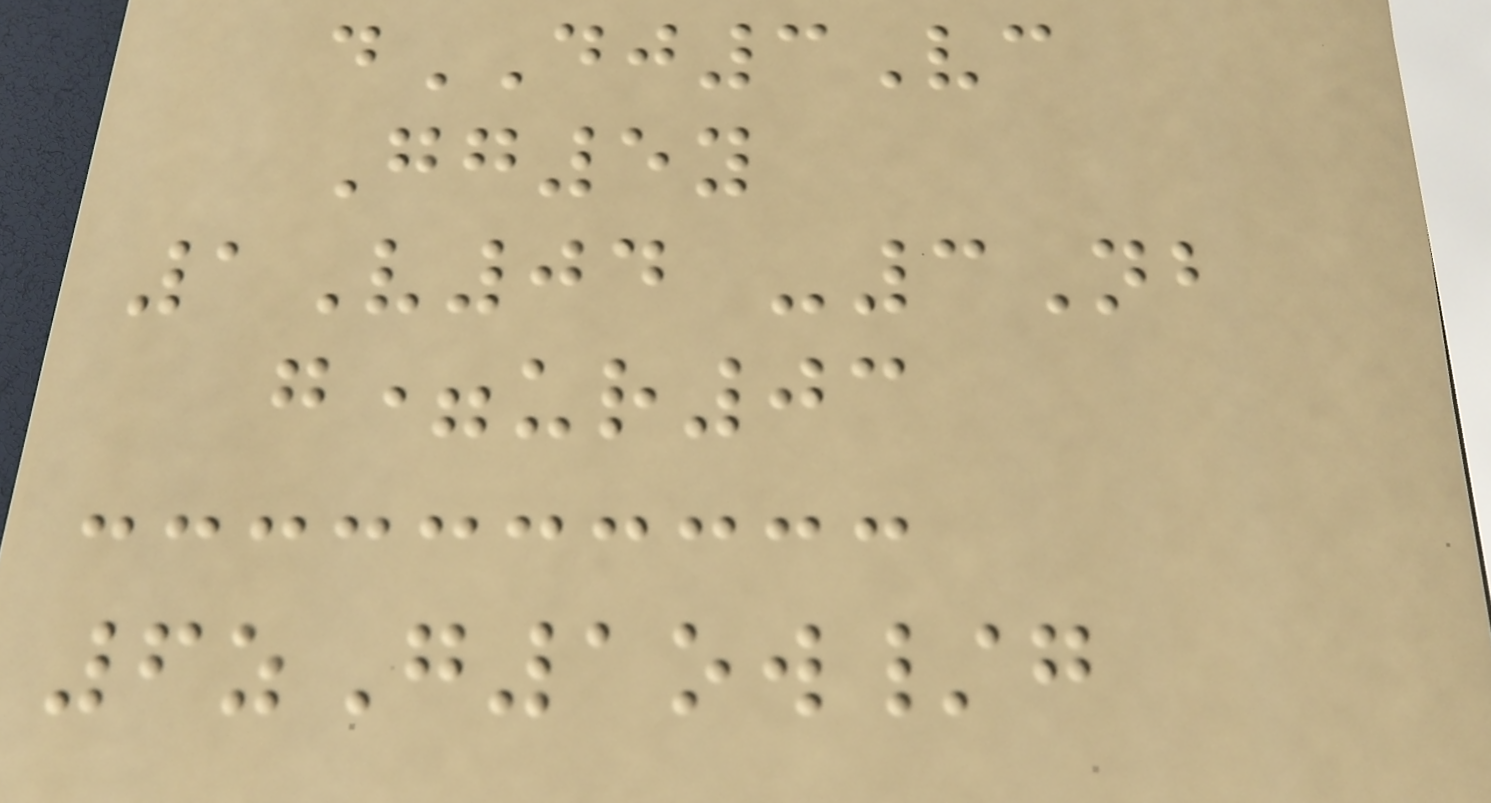dDJ3Vc
Gg5y
1V04 -3Nb
g=ur03
6zG1ow/g
